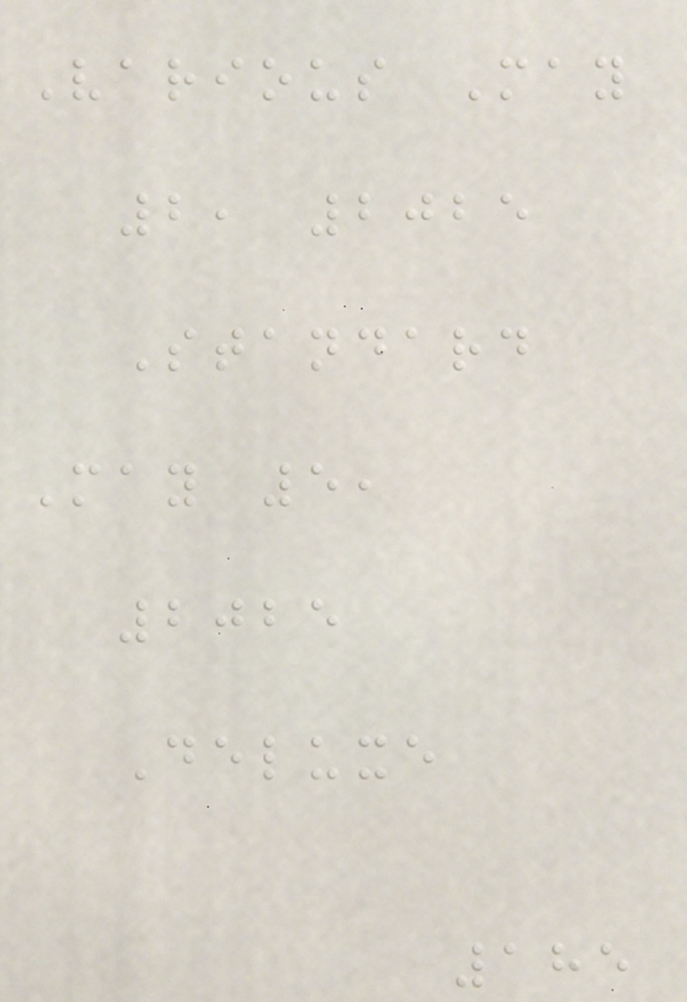Various May
2, 2025
Standard
May 5,
2025
Deluxe
185
